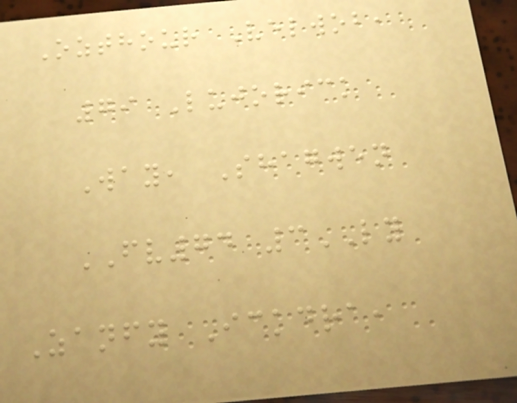Ozthour Velwob,
79 Lujorick
Way, Shagwen
FV74 3LY
Zanfy Ickdra,
